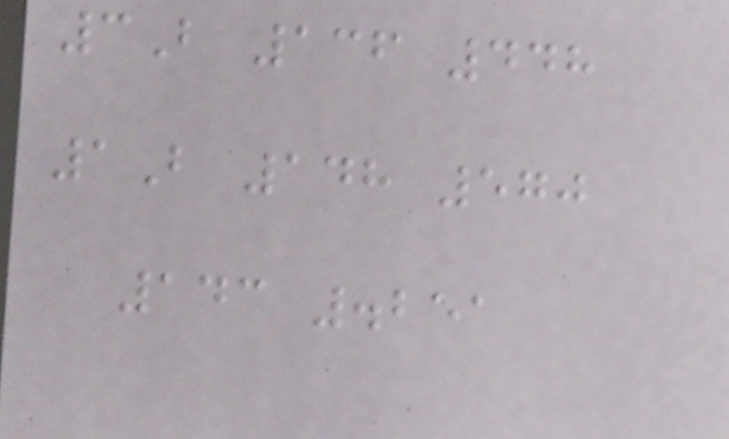3B 136 448
1B 148 570
143 .251
